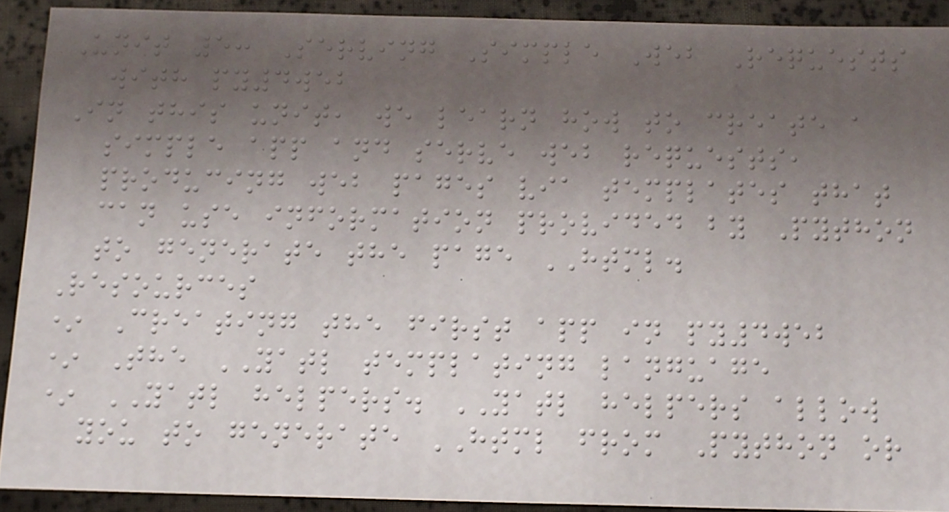Unit 5: Serving Simple Web Requests
with py4web
In this unit, we learn how to create a
simple app and serve web requests,
producing web pages via templates that
can use information provided by Python
to generate the page HTML.
Resources
* Creating the first app in py4web
* The YATL templating language
* YATL helpers. YATL helpers allow
you to generate HTML from Python or
